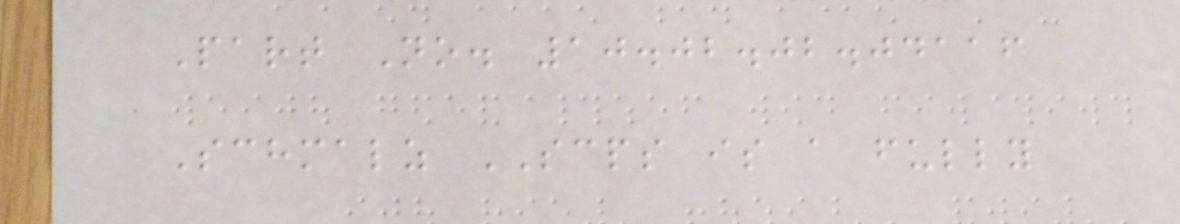Part No. 10.02.02.04116
Schmalz SCPS is a fully
